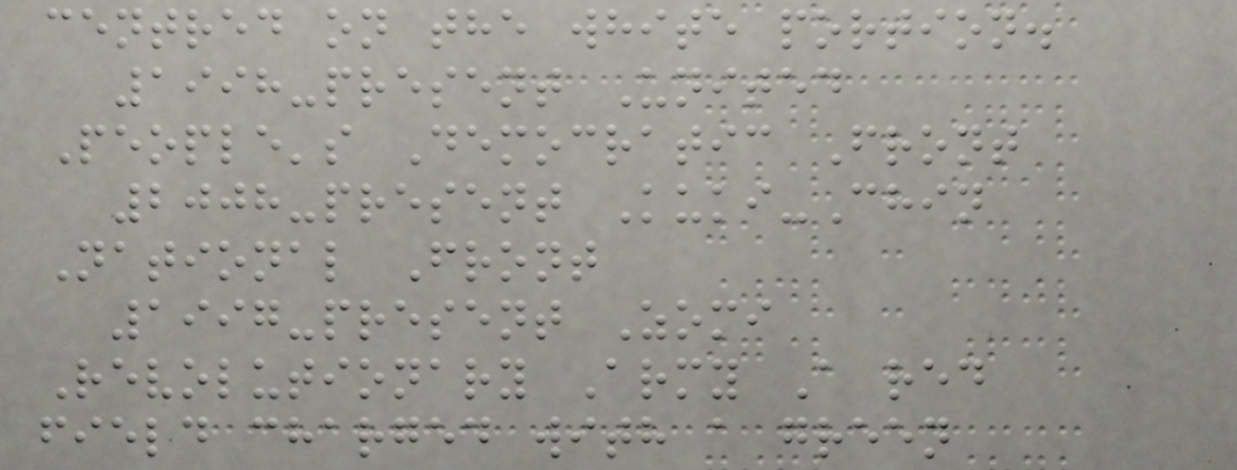centred on the white portion.
1998-present United
People's Democratic Front
2008-present Kuki-Chin
National Front
1997-present Zomi
Revolutionary Army A red
field charged with a green
